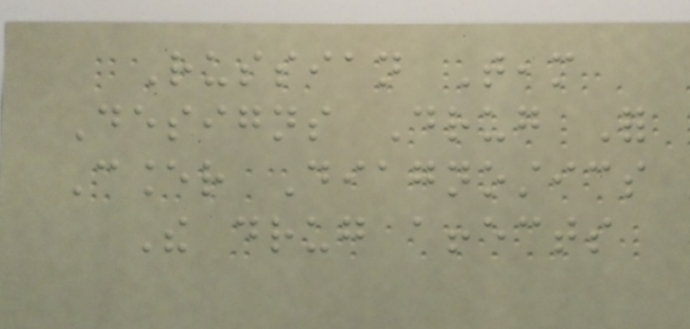Russian Team
Designs Drug For
Cancer Diagnostics
The drug affects
